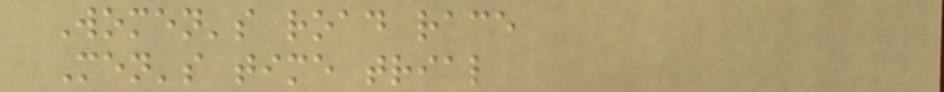Women's road race
Men's time trial
